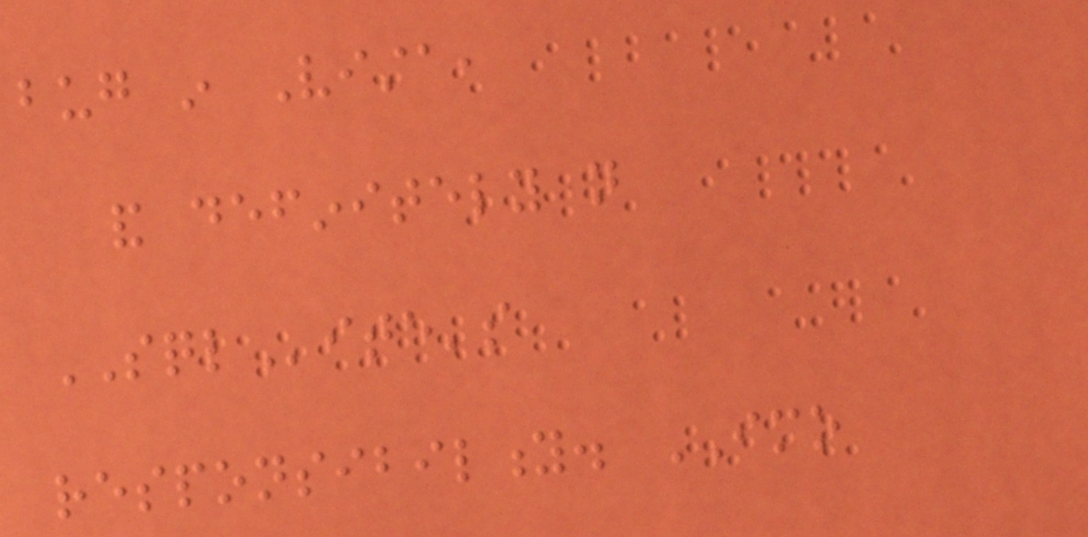bug in Vista,
and definitely not
SQLite's
responsibility. IMO
